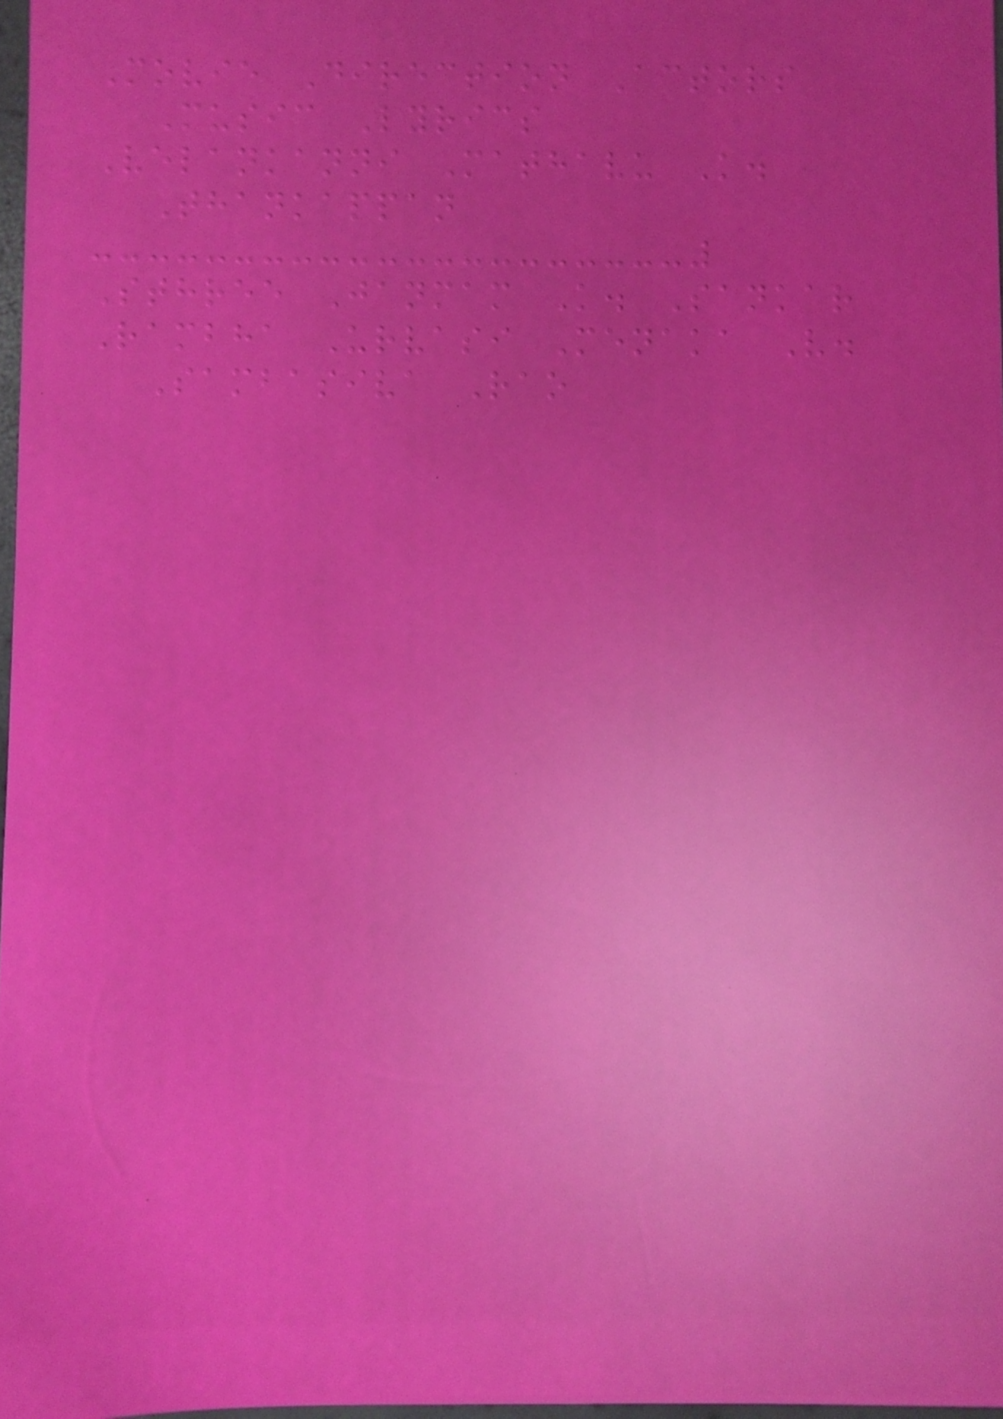Movie Direction Actors
Music Lyrics
Velankanni Mathavu K.
Thankappan
Sthree Janmam K. Sankar
Rambha Urvasi Menaka V.
Sambasiva Rao
